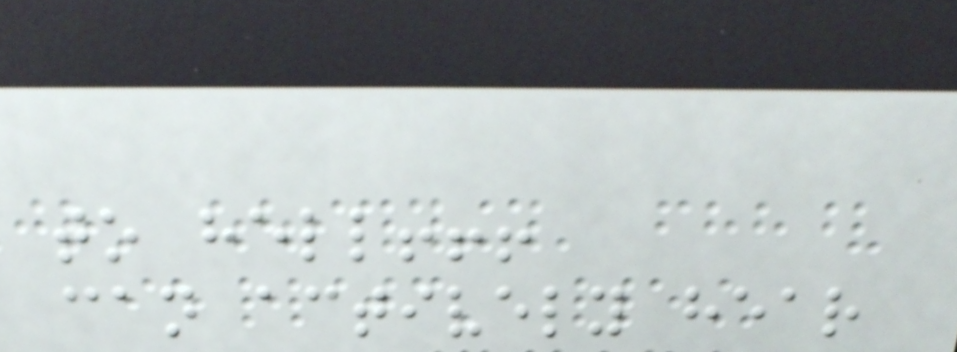to hell!!!
can actively hear
